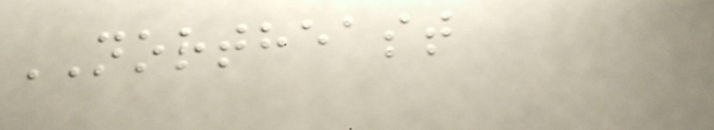NORTHEAST
